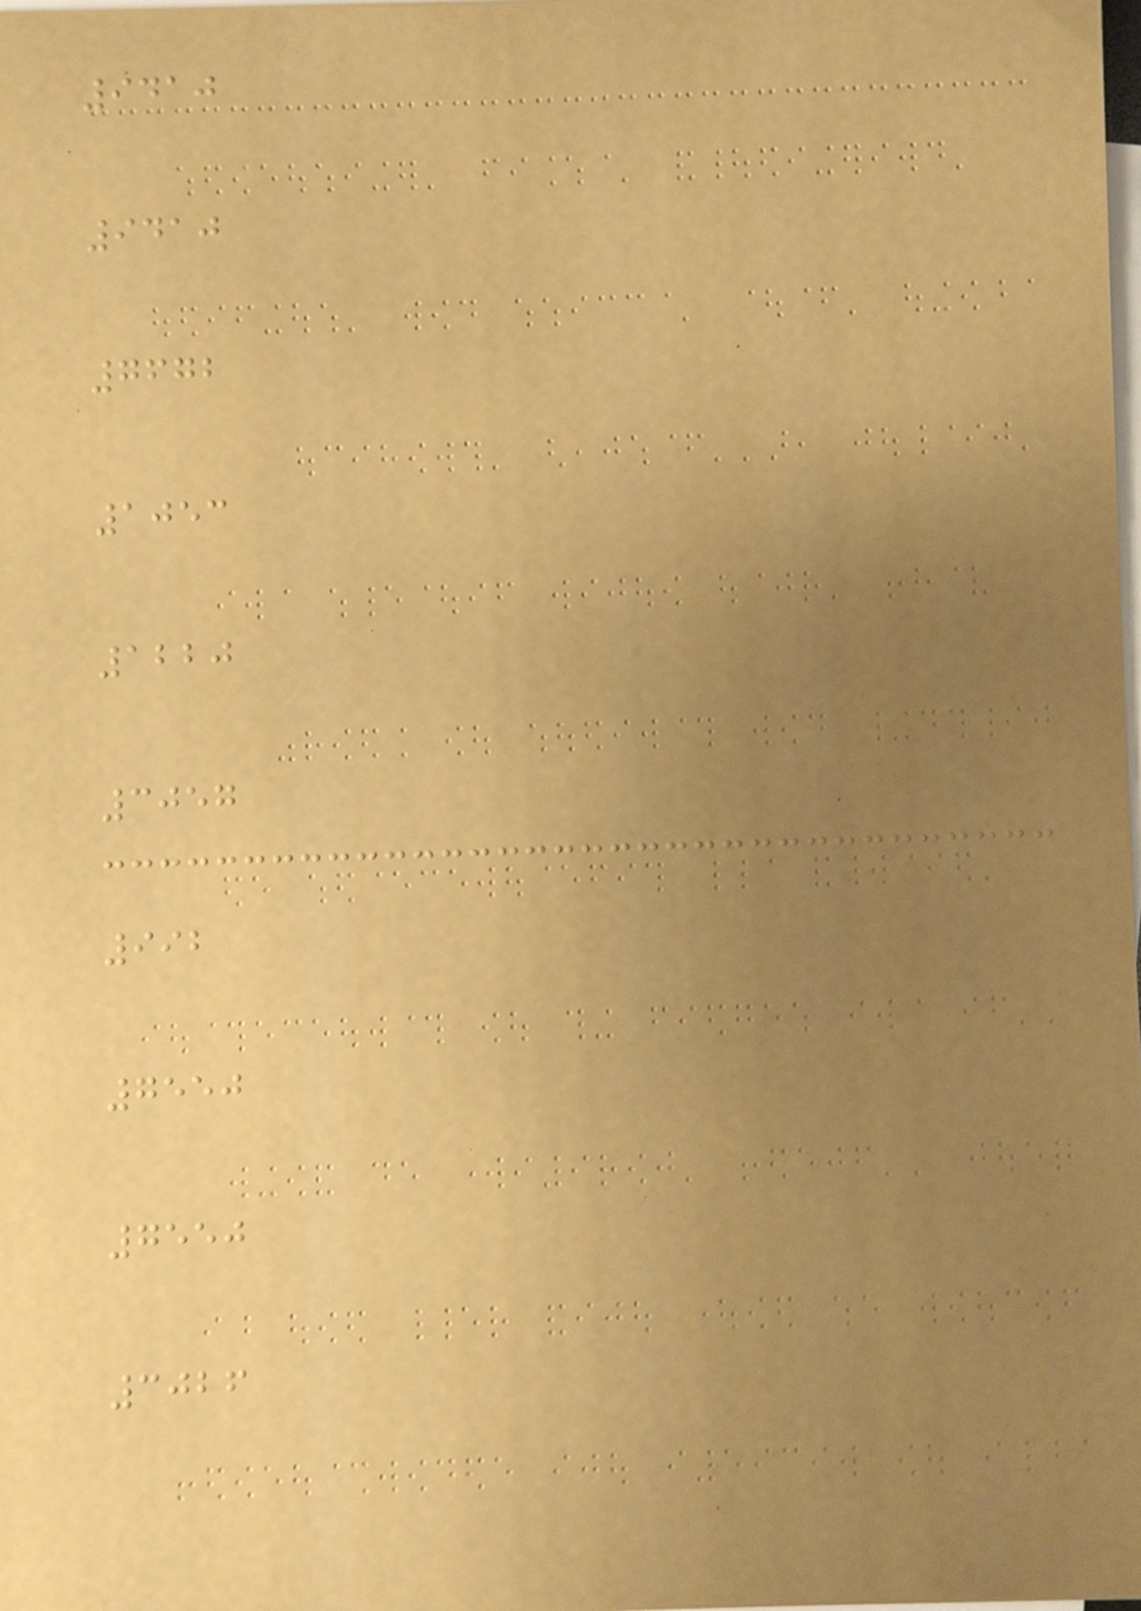9410
9410
7672
1053
1220
3057
992
7550
7550
3026
